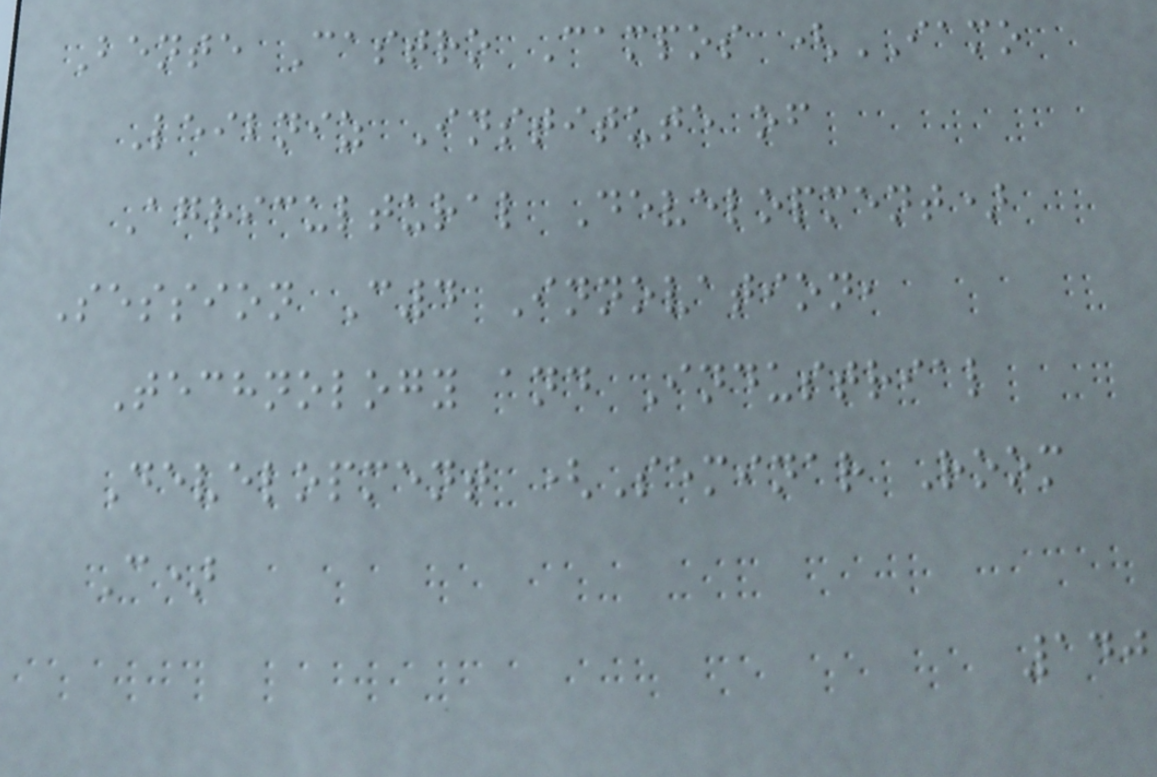Bente Castro Campos (IAMO
Leibniz Institute of
Agricultural Development)
Session C4 Innovation,
Technology and Industrial
Development (Seminar Room
C)
140
